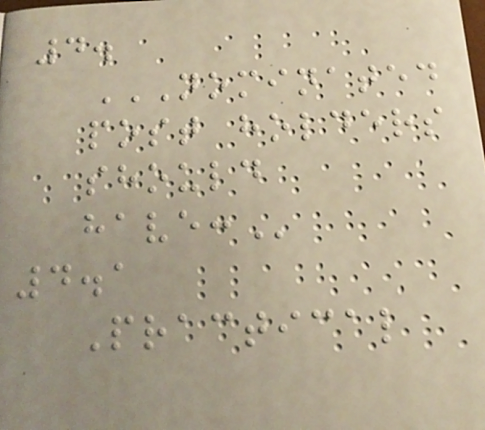4.
NOMINATED
POST HOLDERS
SHOULD
HAVE:
4.1
Practical
